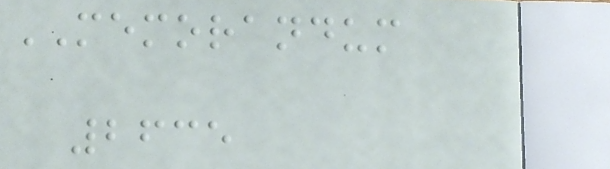MEMORANDUM
2635
